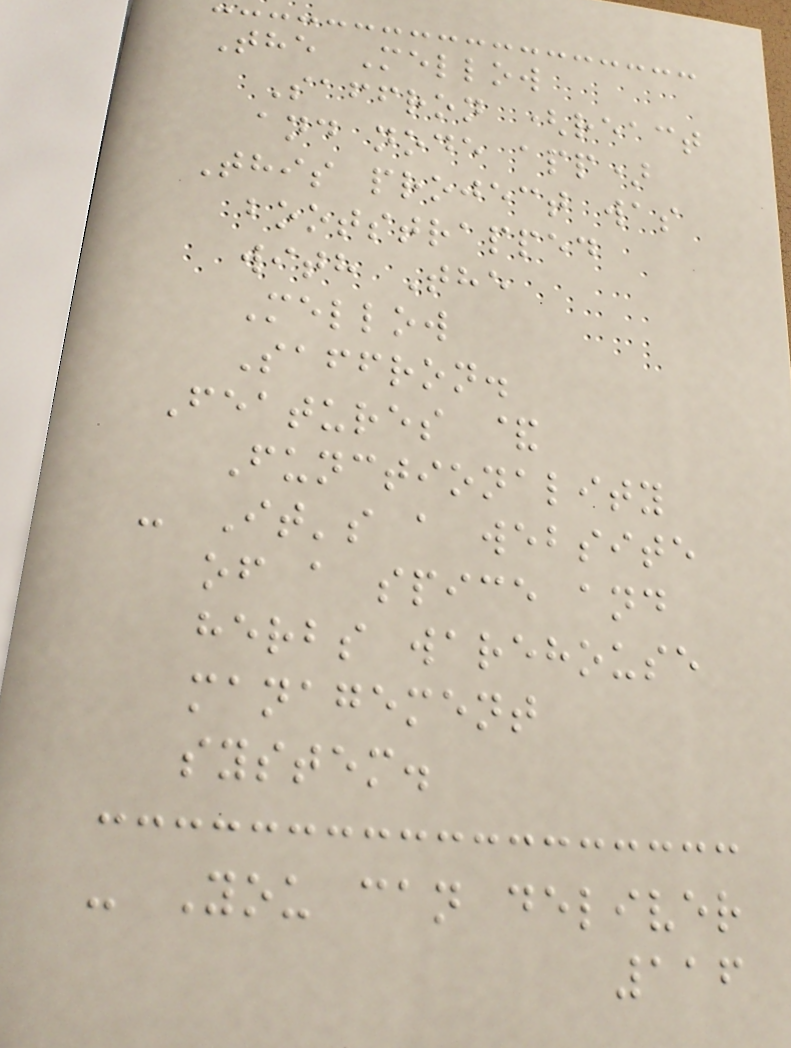The Mellow
Saffron (react
and node app)
This project was
bootstrapped
with The
Mellow
Saffron.
Features &
Functionality
- It's a website
of a spice and
herbs warehouse
management
system.
- You can deliver
116
